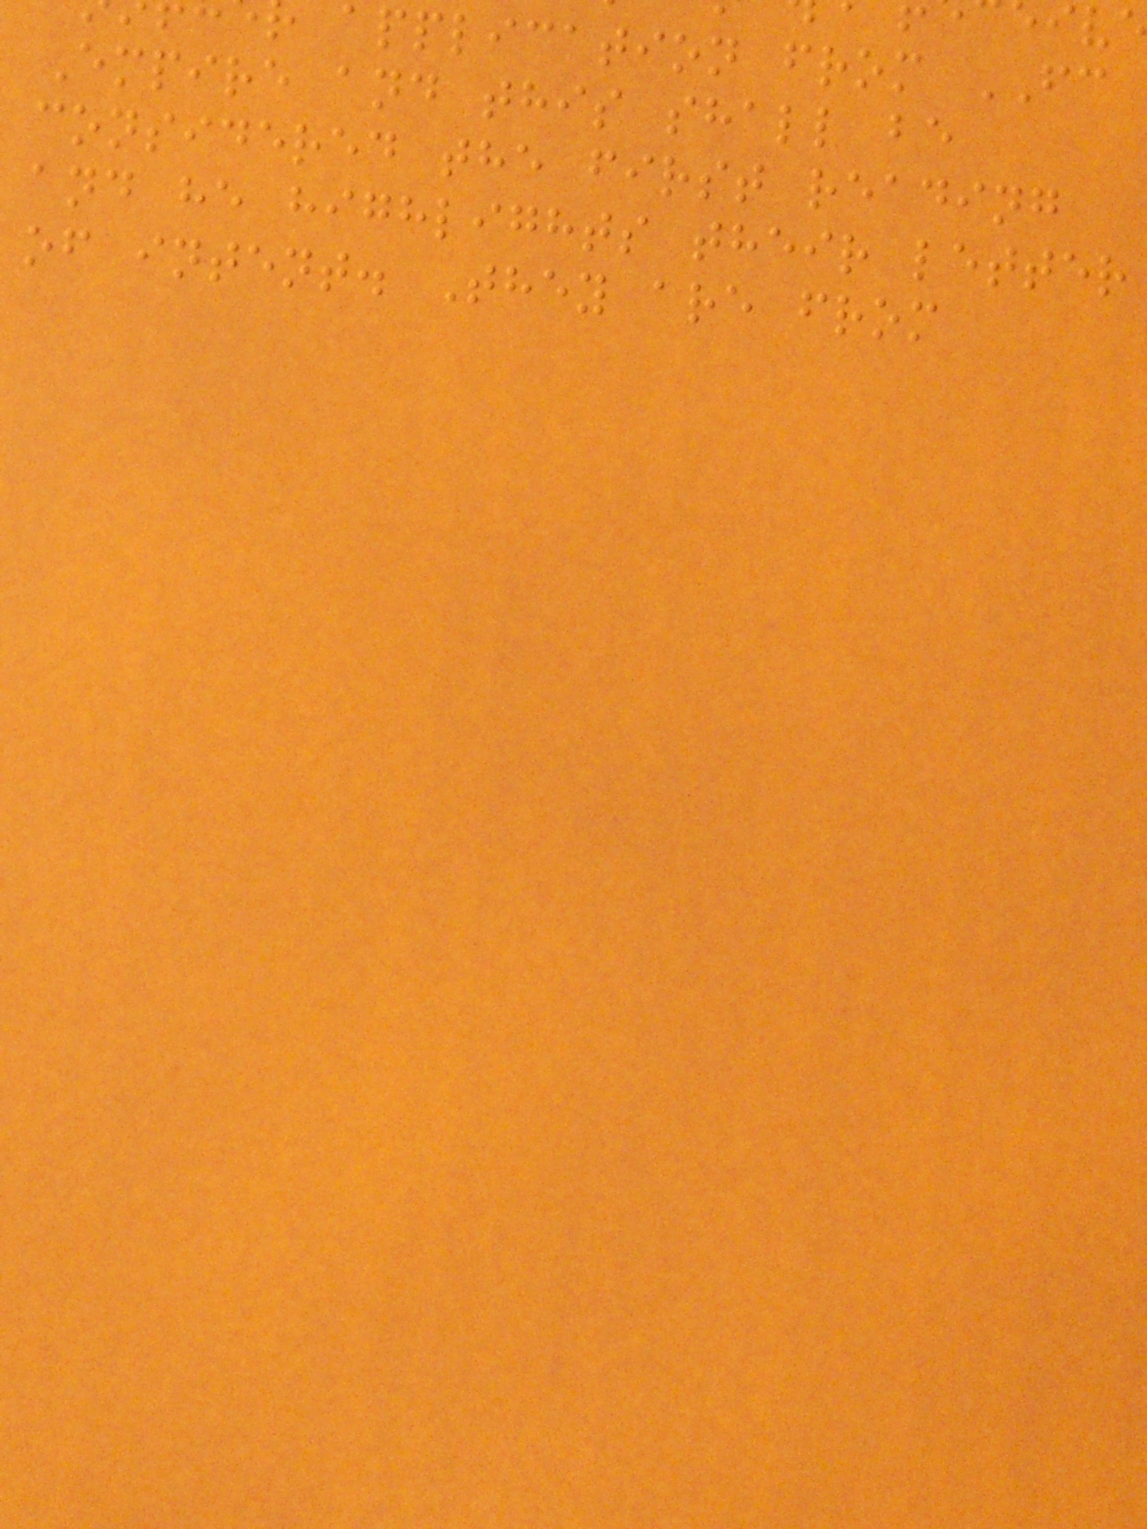application from FC
Empire and this shall be
considered the first reading
and he highlights their letter
of intent. They are from
